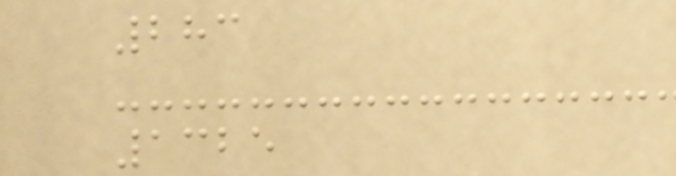283
1325
